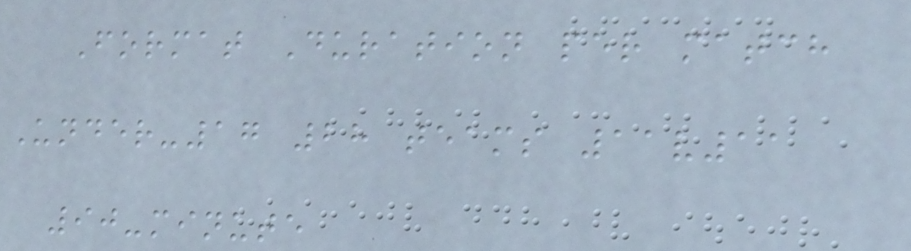Format Duration per match
Under-17 28 teams 11v11
90-minute
